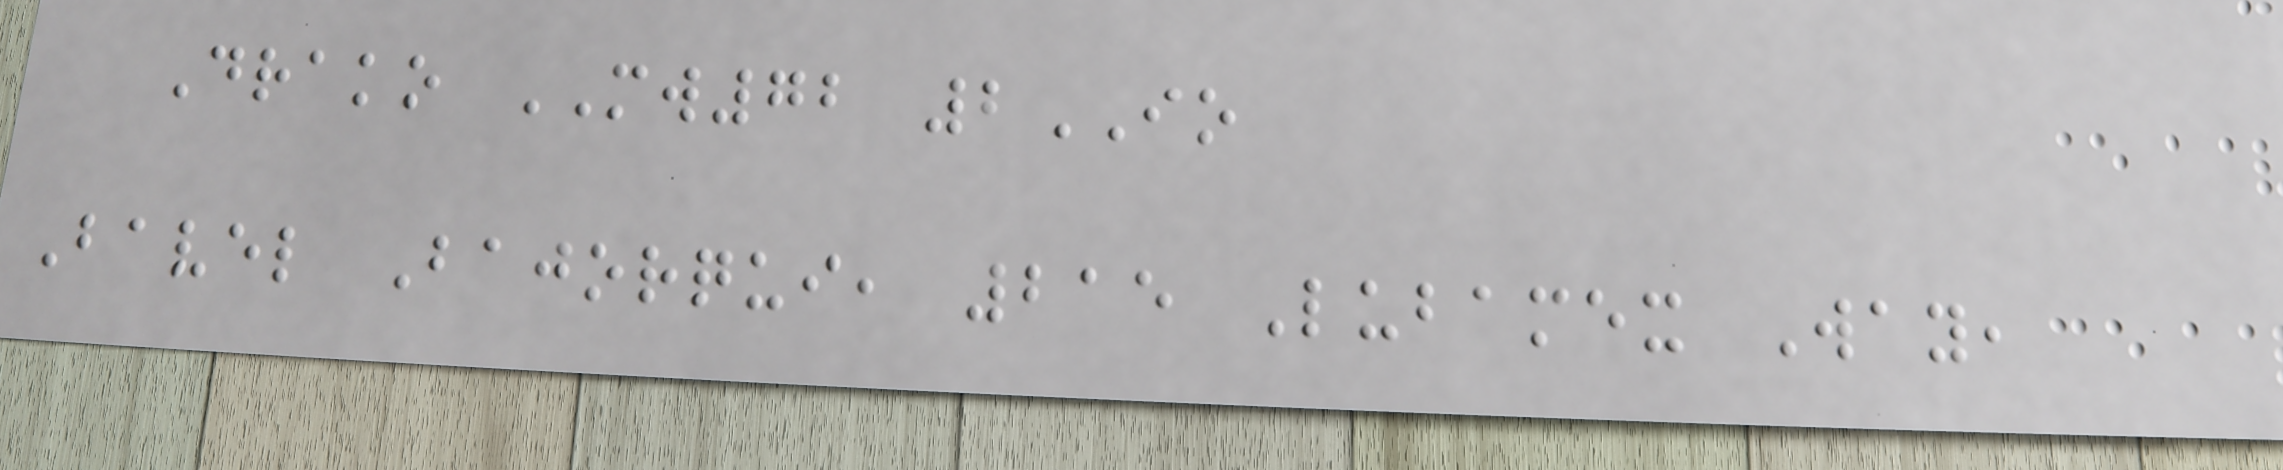Drako MW72 2IO
Bavel Bajorqui, 215 Lubamex Way,
